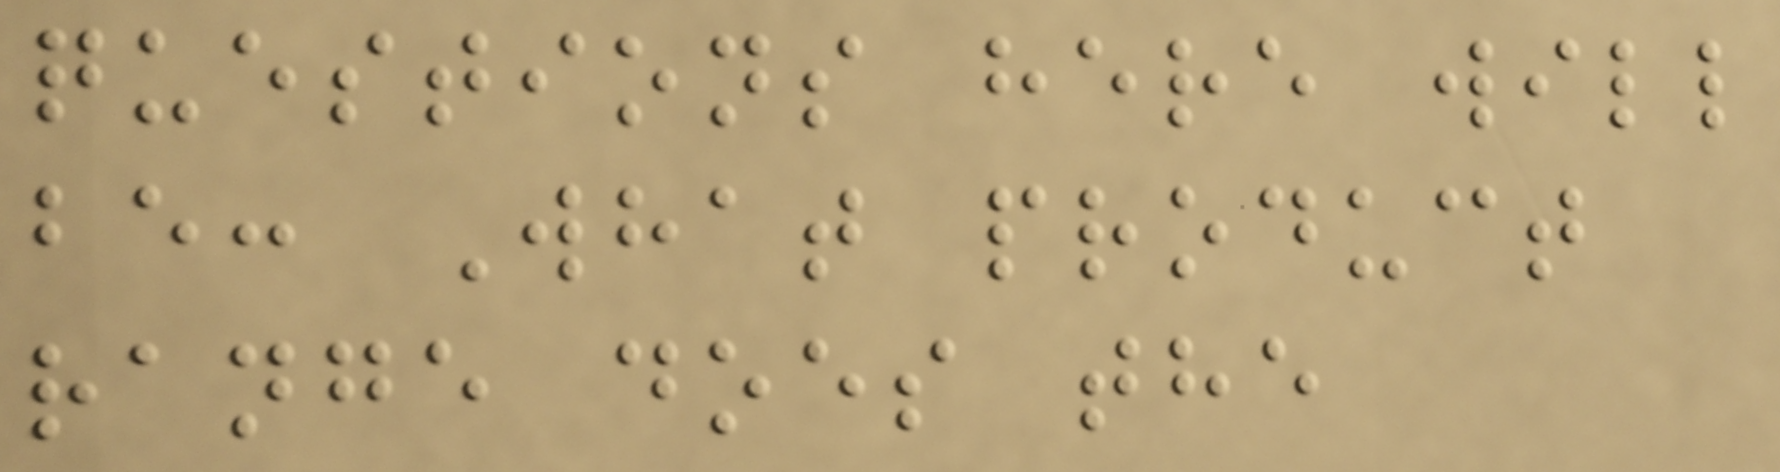questions here will
be: What product
range does the
